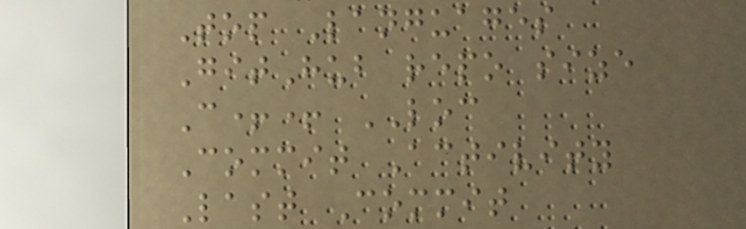Top Languages
GitHub repo size
C++ LOC
Commit Activity
Last Commit
